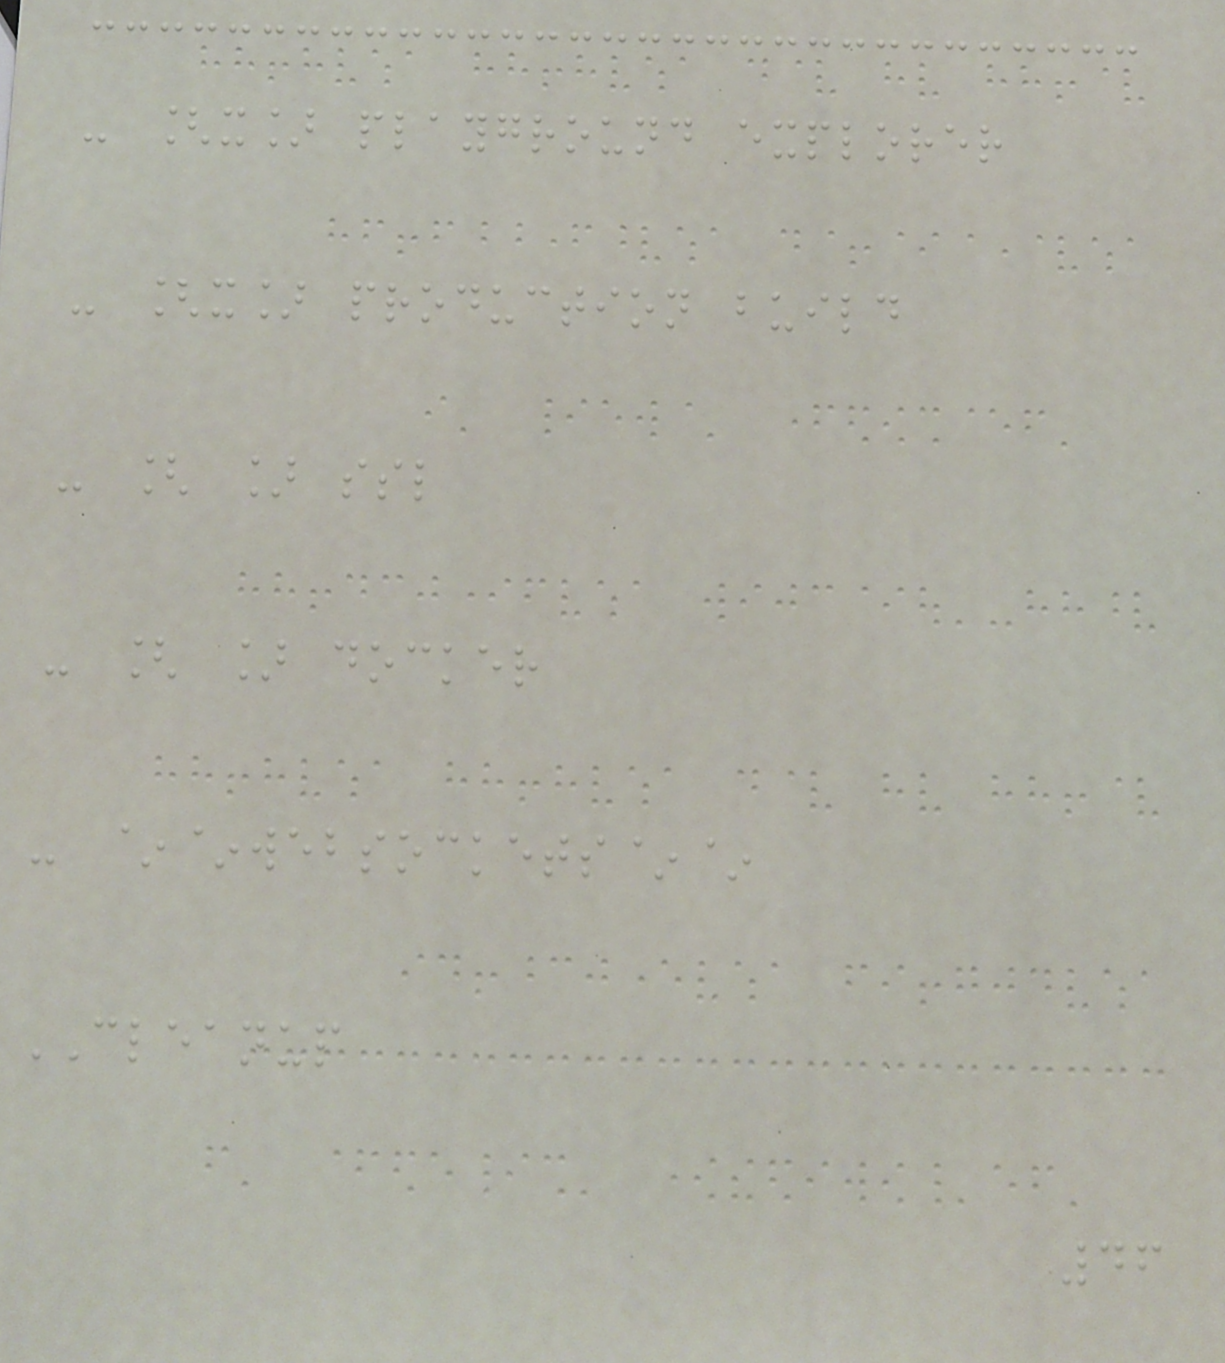- [x] playground explorer
- [x] production build
- [ ] ssl
- [ ] docker
- ~~websockets~~
CLEANUP
46
